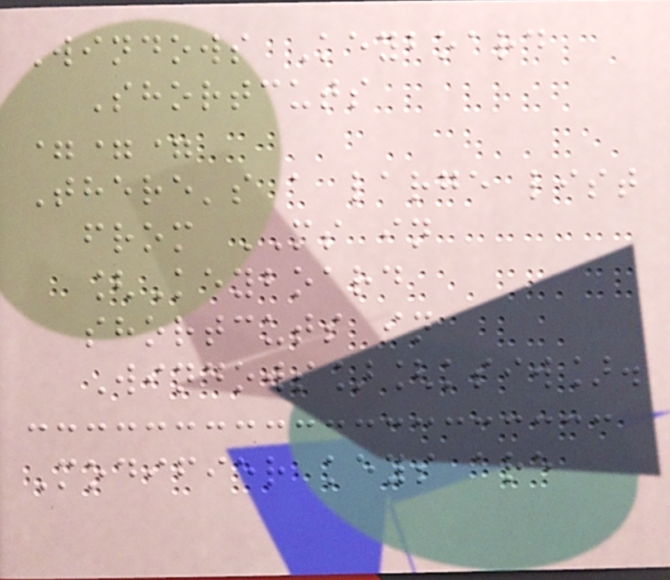Windows Keyboard
Shortcuts
===
There's a large list
from MS in
[Keyboard
shortcuts in
Windows][ksiw].
Modifier keys are
